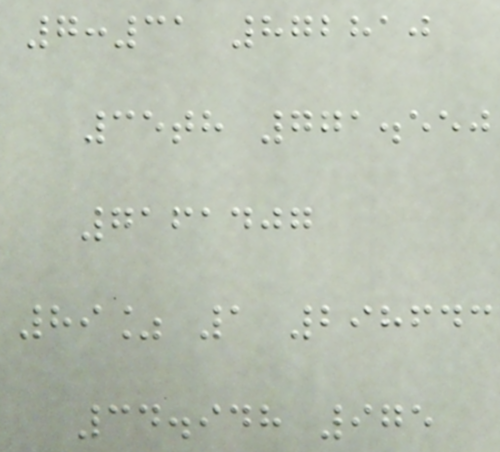7:31 872810
35th 771.550
7161407
89% 1 298643
34.948 975
